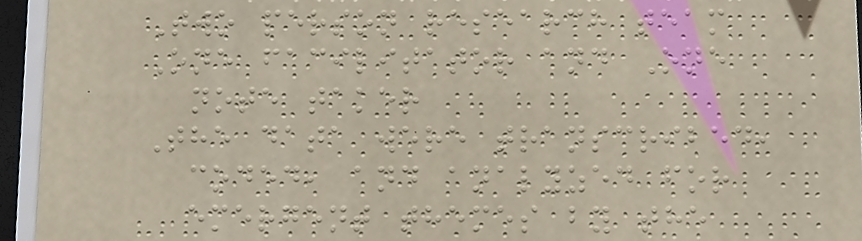Two person research team
One facilitator and One
note taker
The data were transcribed,
coded, and analyzed for
emergent themes by the
